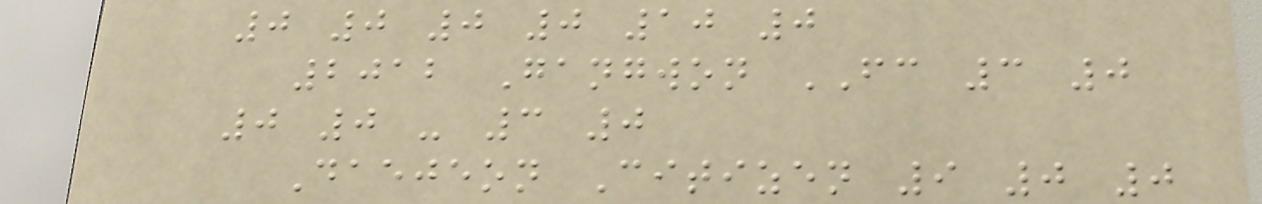0 0 0 0 10 0
2012 Gangwon FC 3 0
0 0 - 3 0
Daejeon Citizen 9 0 0
